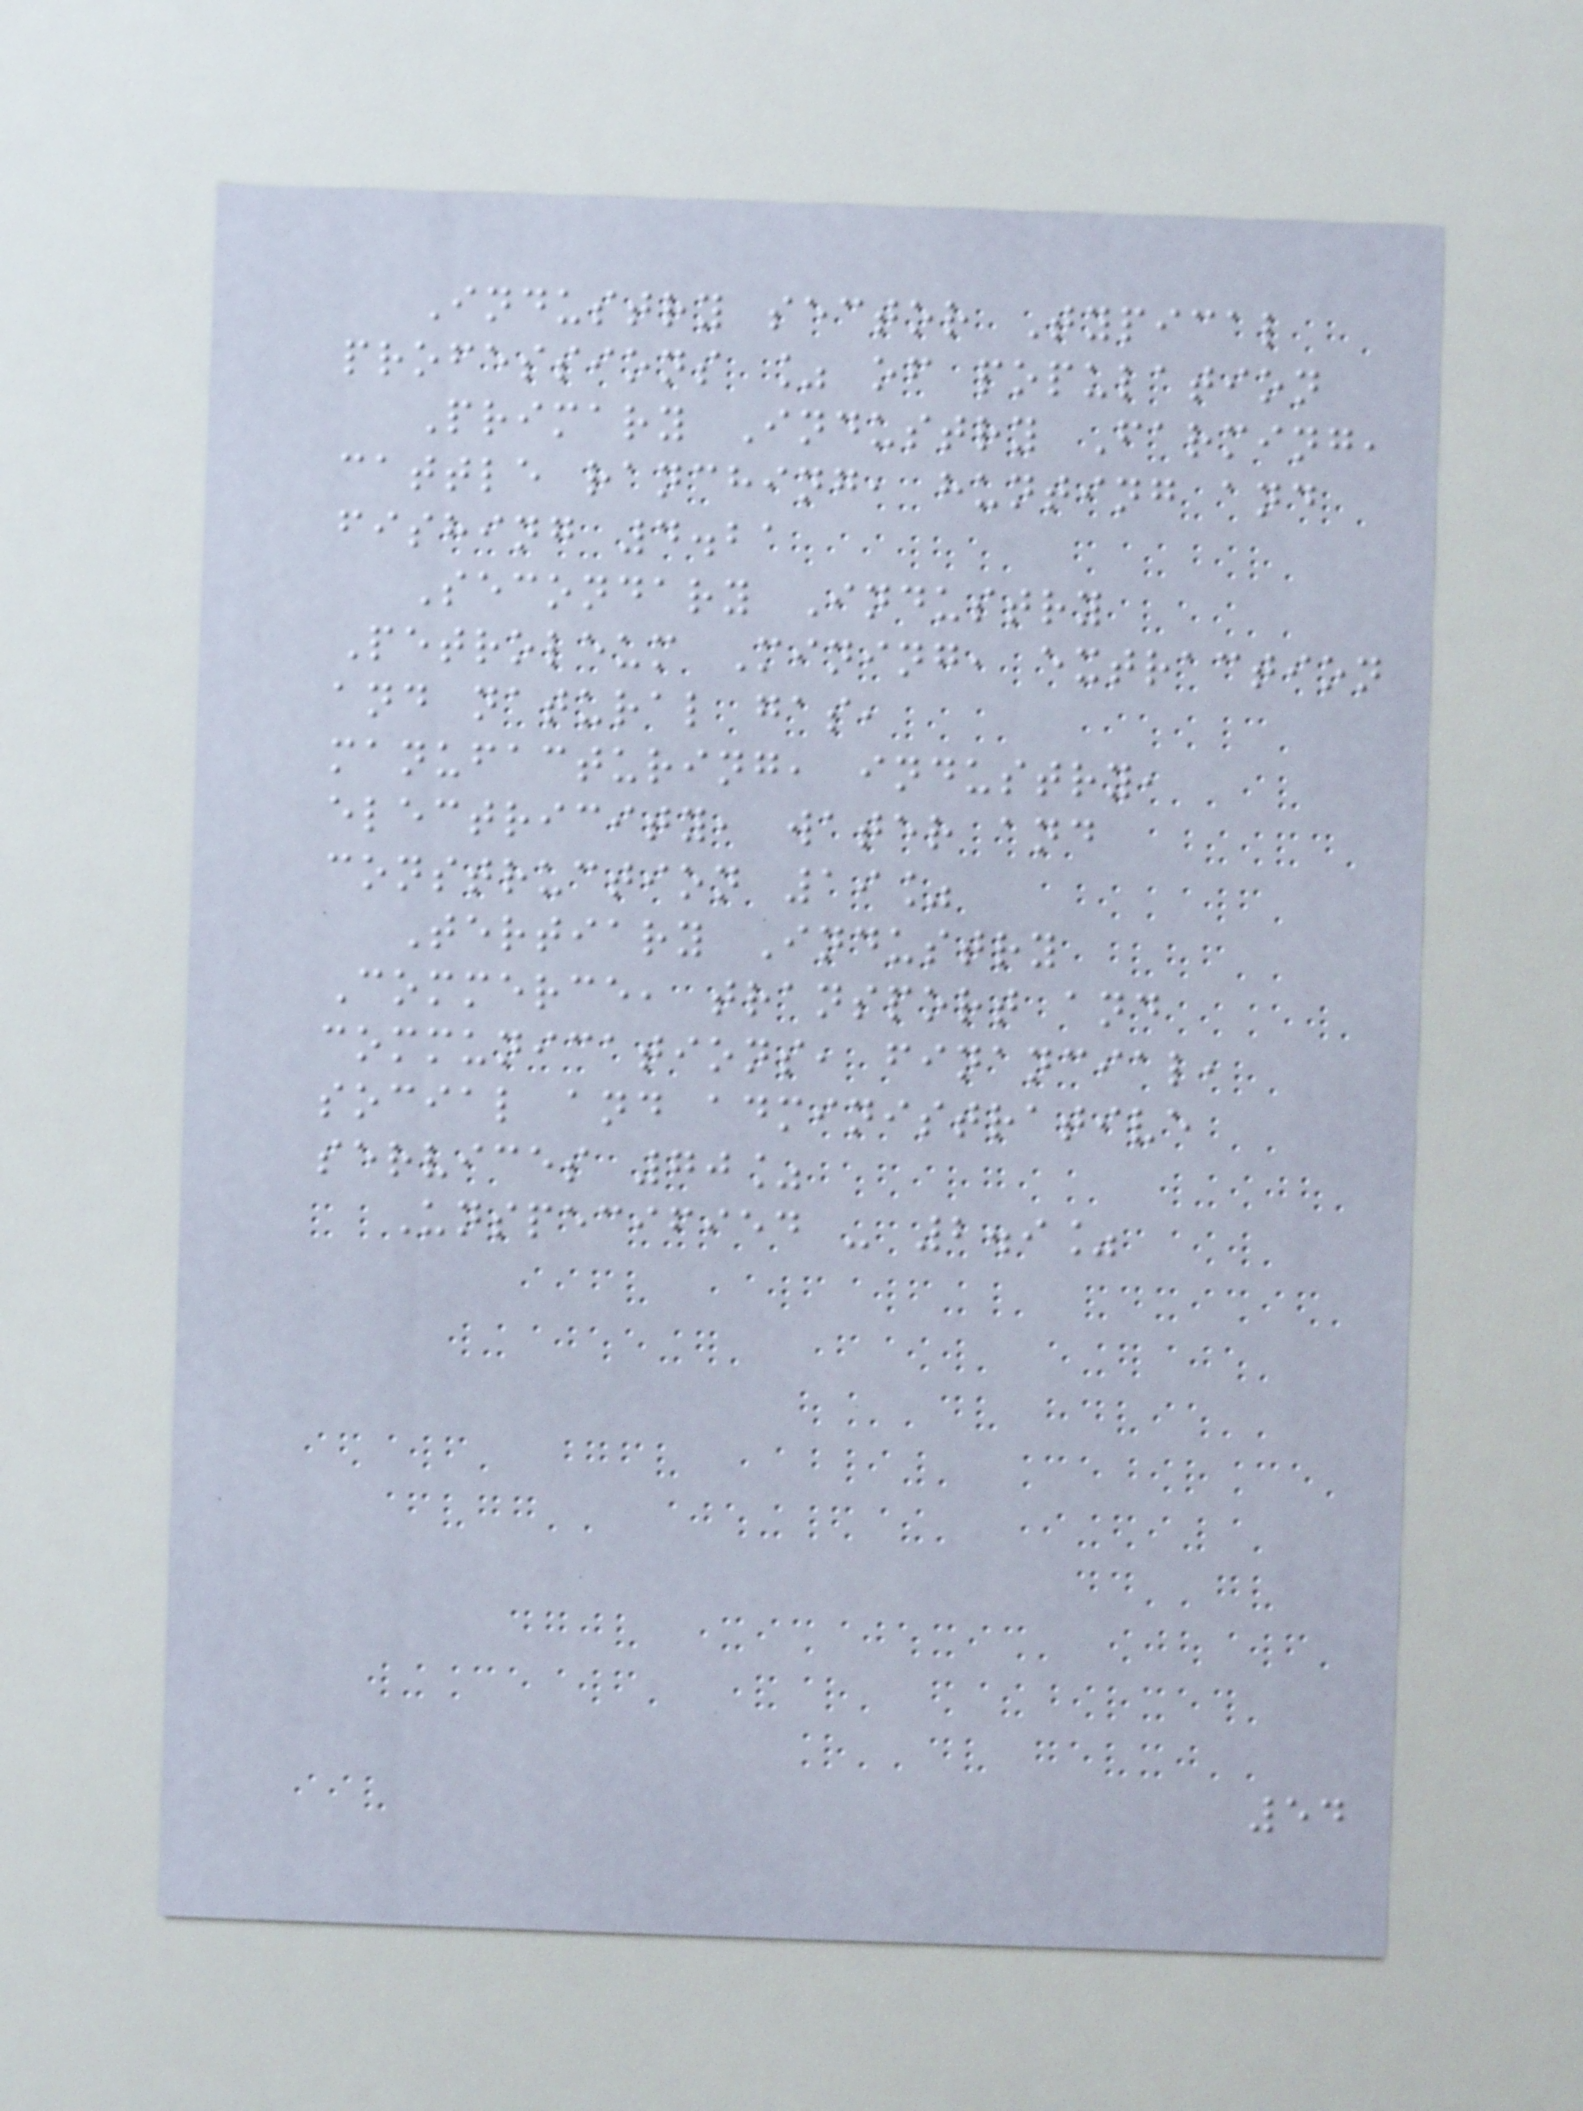Industry sector Typical
professions % of population
Primary Industry Farming,
cattle ranching, hunting and
fishing 4.21
Secondary Industry
Petroleum Mining, extraction
and natural gas,
manufacturing, industry,
electricity, water and
construction 19%
Tertiary Industry
Commerce, transport and
communications, financial,
social and administrative
services 70%
Unspecified - 2.9%
54
